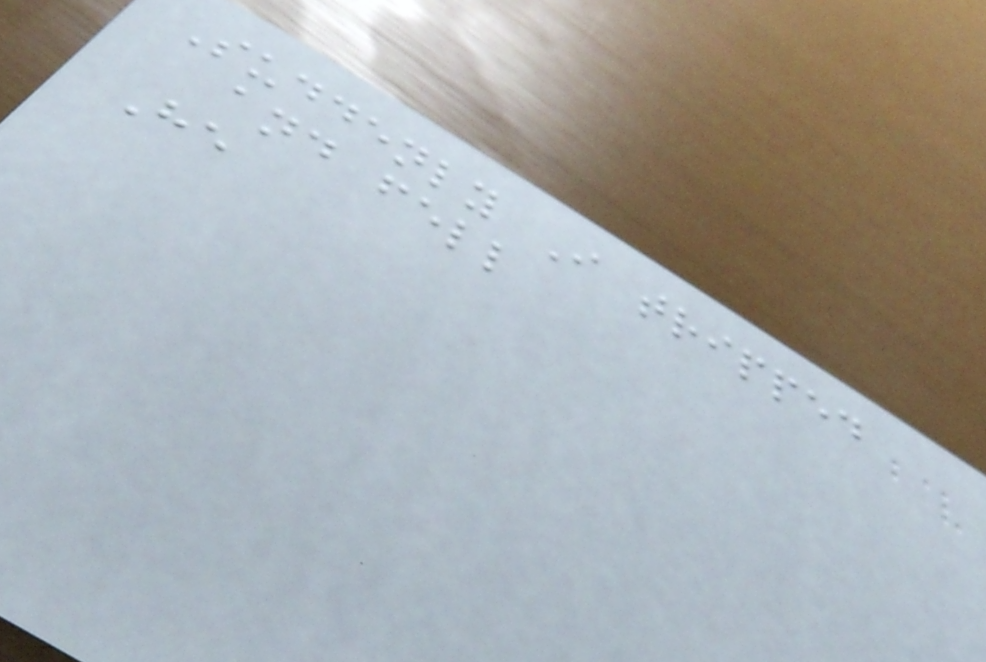Suddenly I tripped
and fell
He
